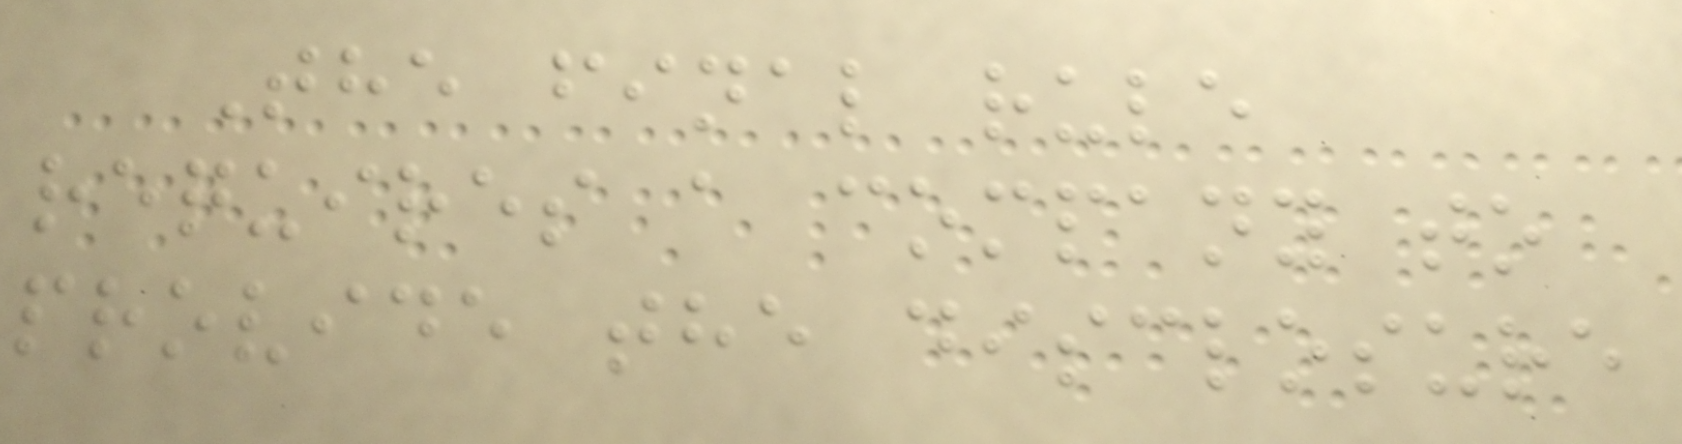The final rule
requires a company to
provide the disclosure
